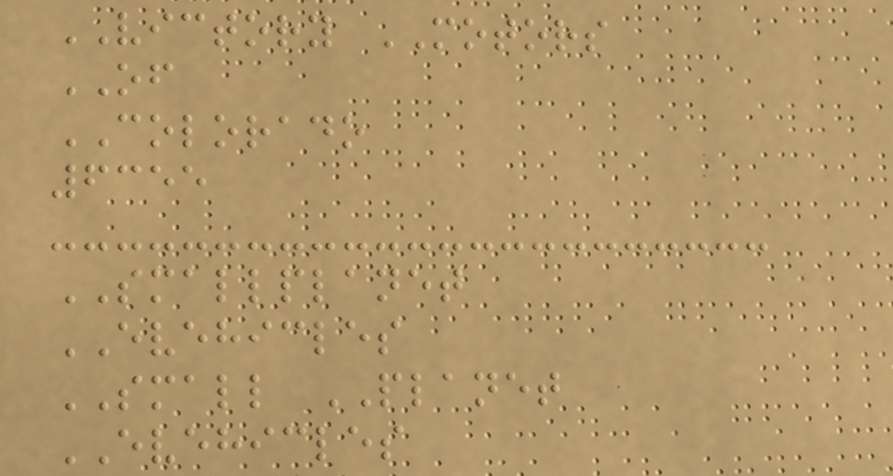VICTORY MOTORS
OF
COLORADO
6355
SMALLPLANET
EVEHICLES
SMALL PLANET
EVEHICLES
